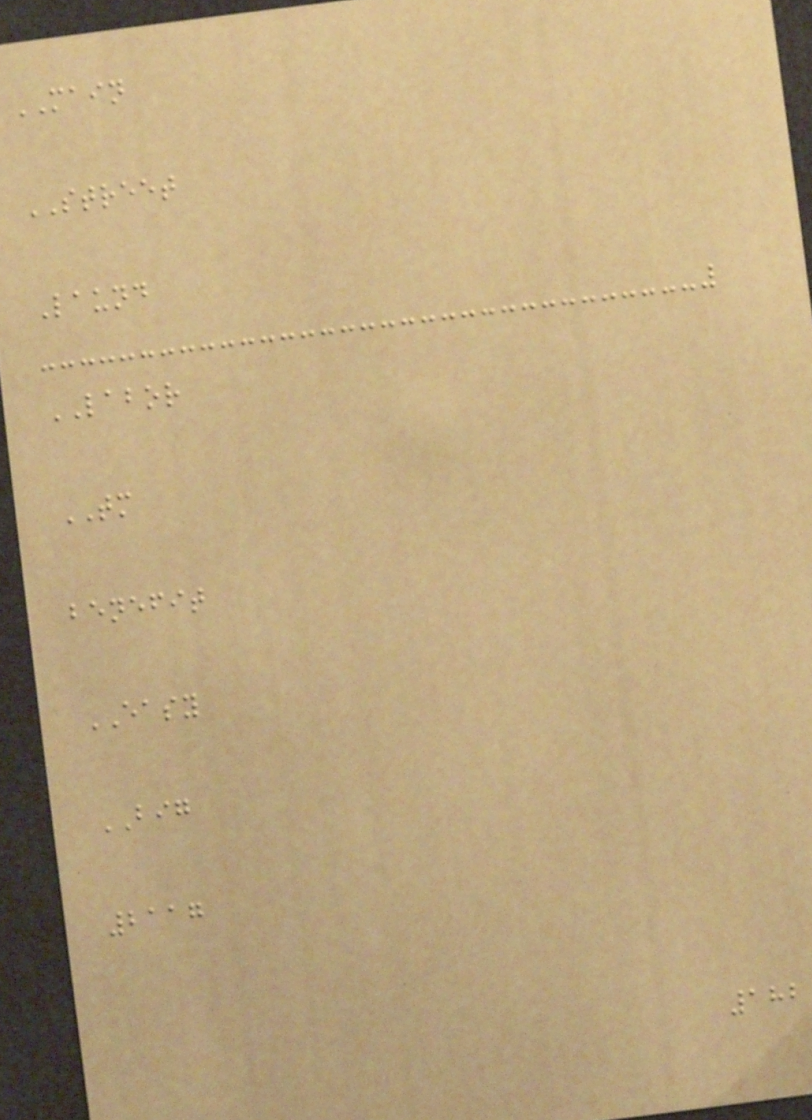MAIN
STREET
Laund
LABOR
TM
benefit
EASY
BIG
2117
182
